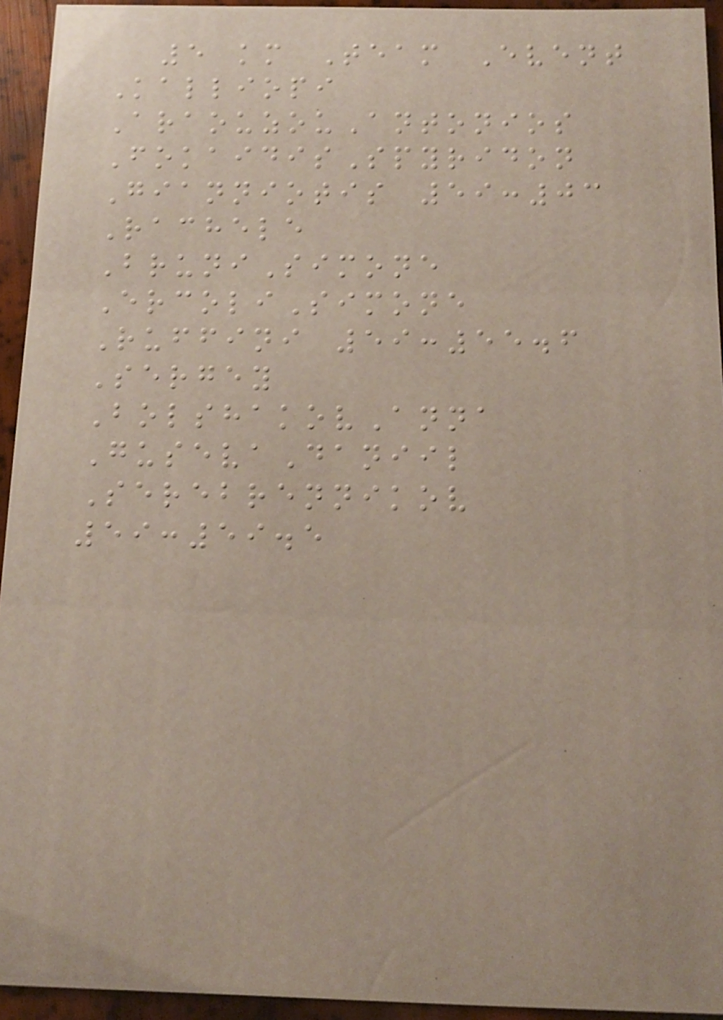5 km Team Event
Kalliopi
AraouzouAntonios
FokaidisSpyridon
Gianniotis 59:03
Rachele
BruniSimone
ErcoliSimone
Ruffini 59:55.6
Sergey
BolshakovAnna
GusevaDaniil
Serebrennikov
59:59.5
